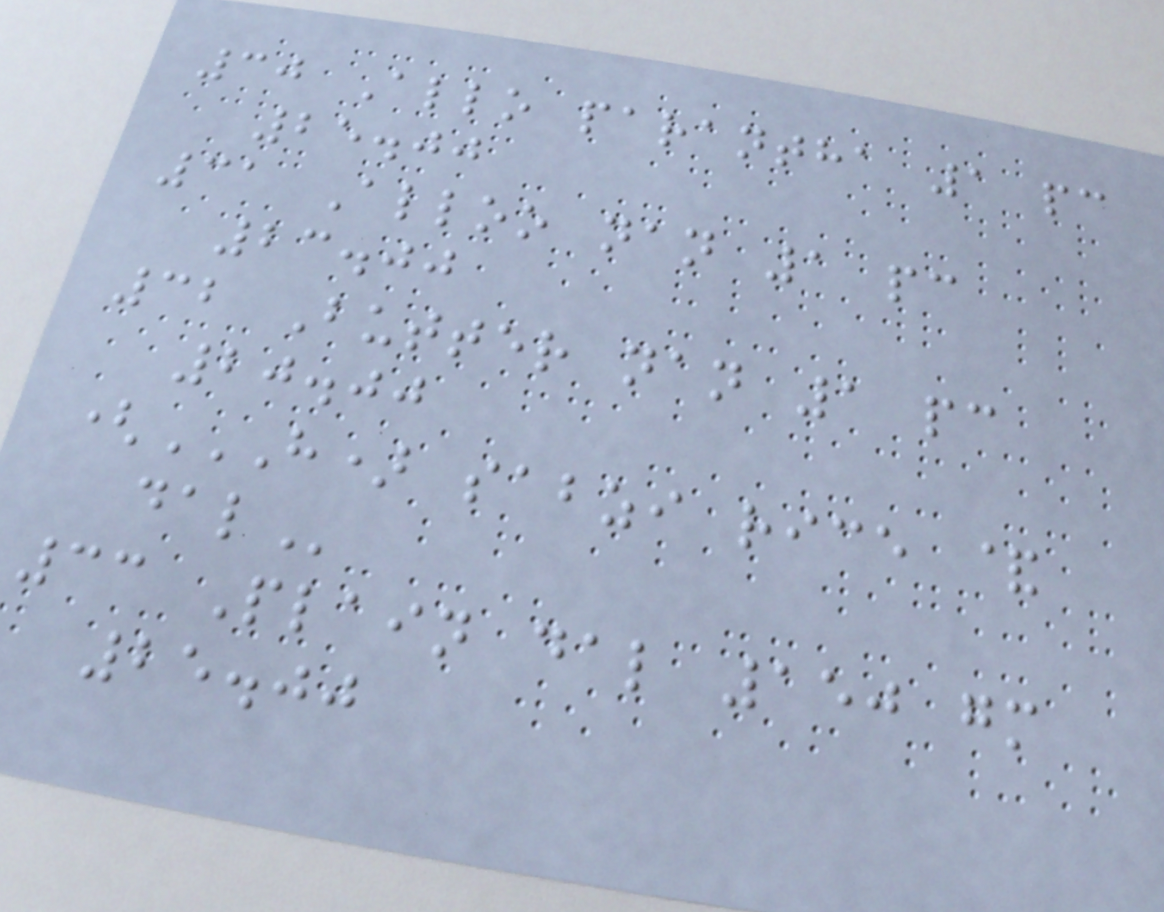30 Allo parantha 1 pc
25.00
31 Alloo nan 1 pc
23.00
32 Butter nan 1 pc
20.00
(H) SABZI RICE &
DAL
33 Plain dal 150 gm
25.00
